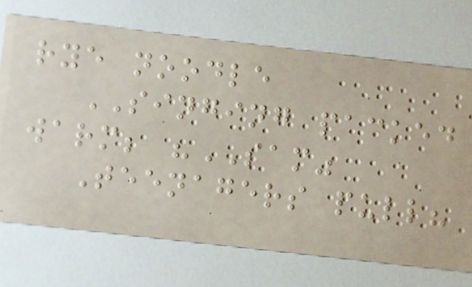rye noodle
SINGING packed
warm; "SAM"
Teenagers pull?
